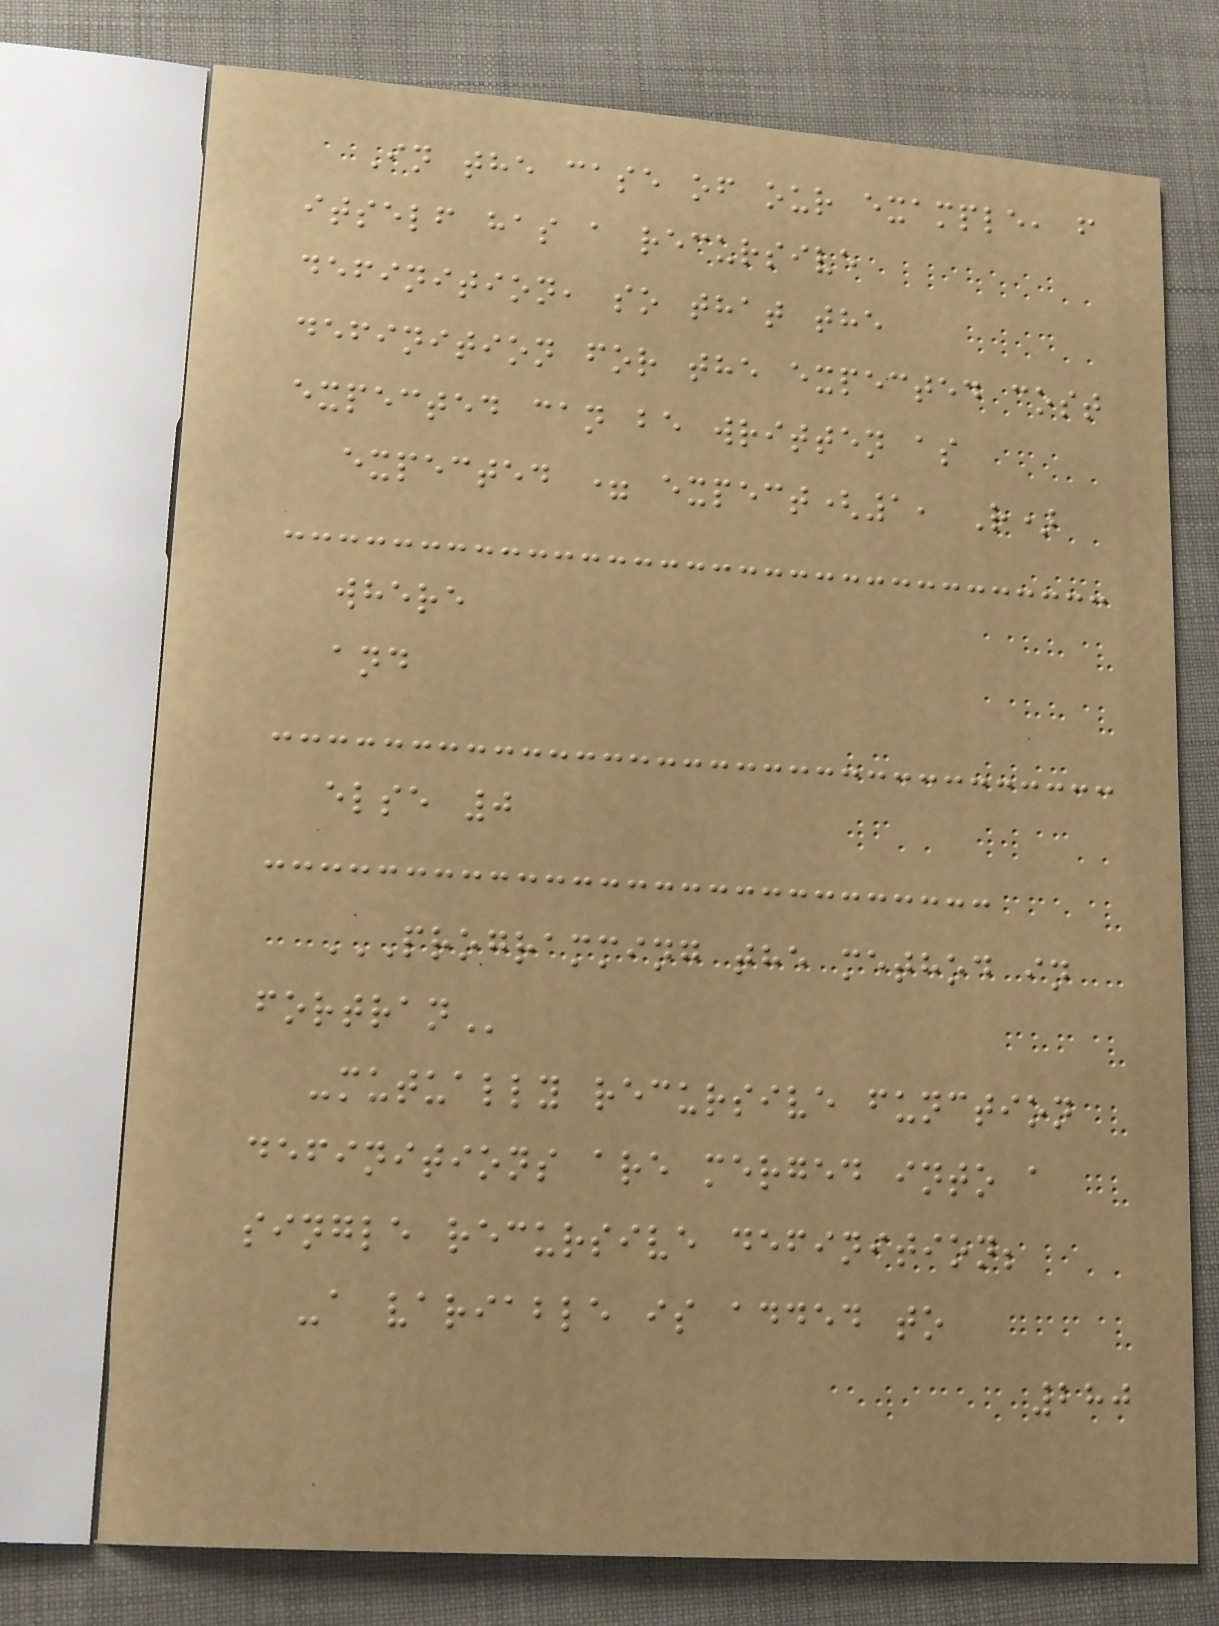In the case of our example, f
itself has a recursive
definition, so that the
definition for the expected cost
expected can be written as
expected = expect(1, R)
where
and
else 0
PROGRAMMING THE METHOD IN
FORTRAN
-mutually recursive function
definitions are merged into a
single recursive definition;
-a variable is added to
280
